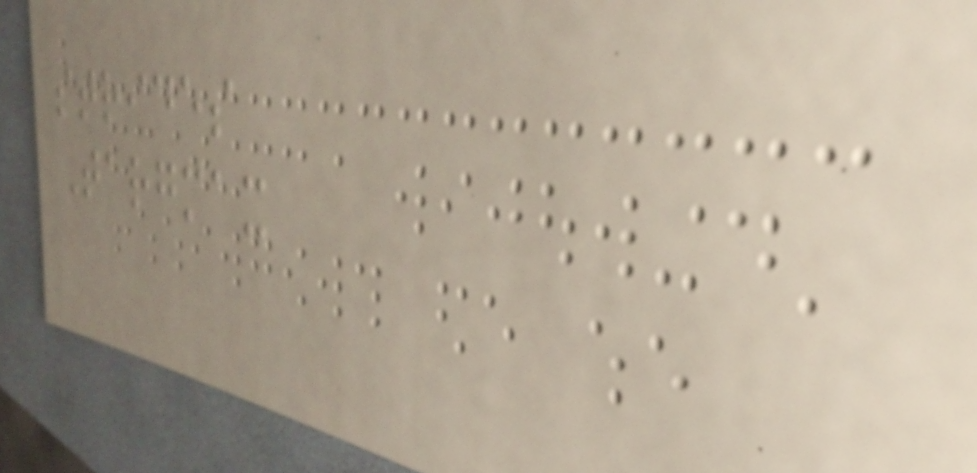strides
Targmax
